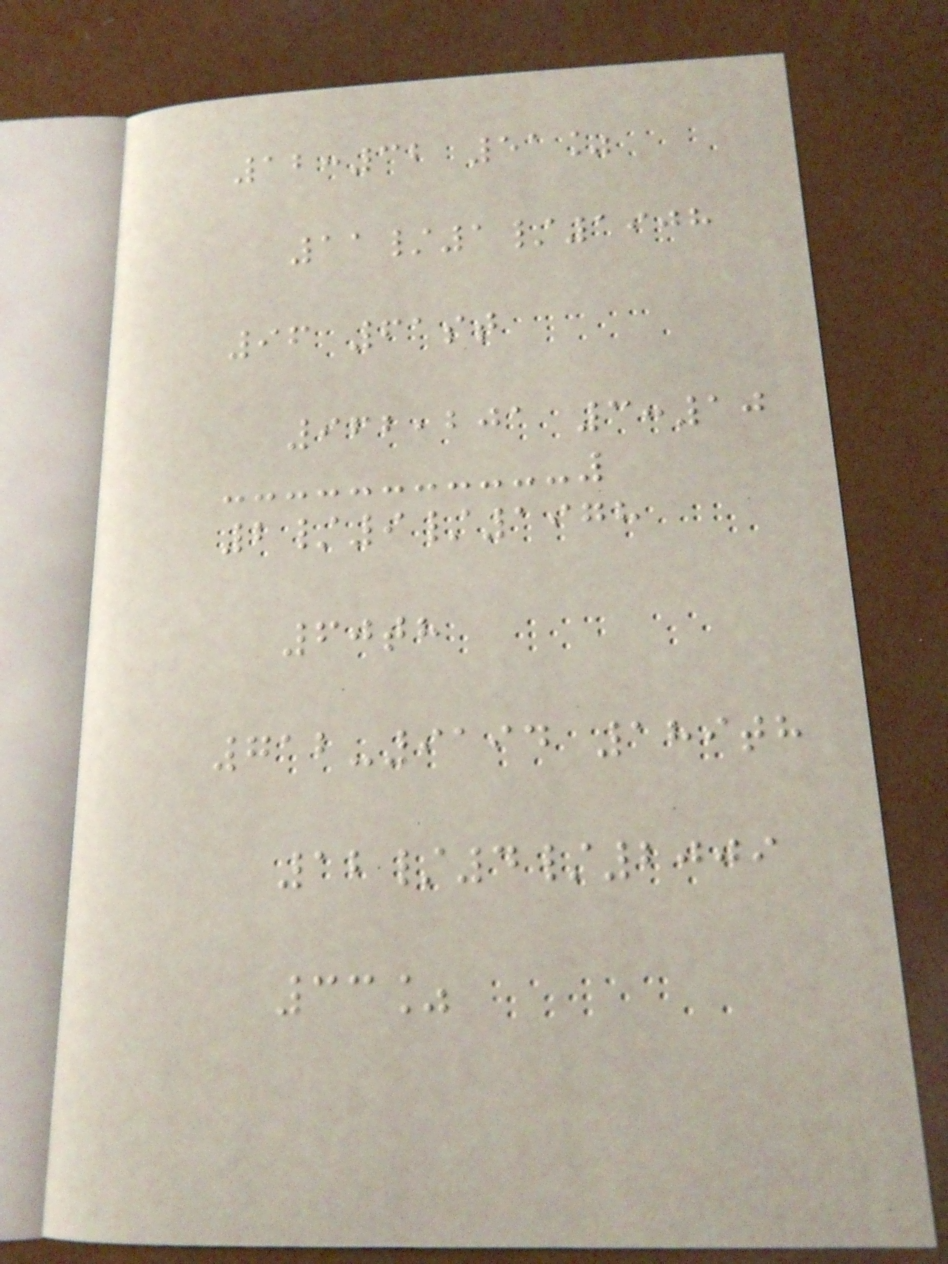12:32 51%
11/1/1908
96 61st
962,201 3:10
2/9/1978
60th
712-9194 189th
12/4/2009
33%
